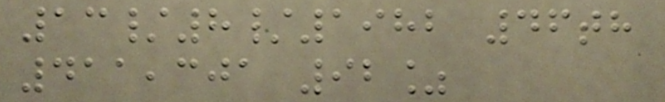13/8/1982 46th
411,301 92%
